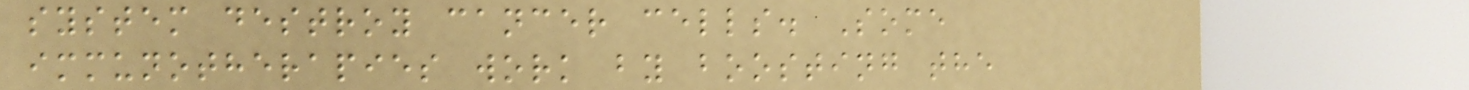system destroy cancer cells. Some
immunotherapies work by boosting the
